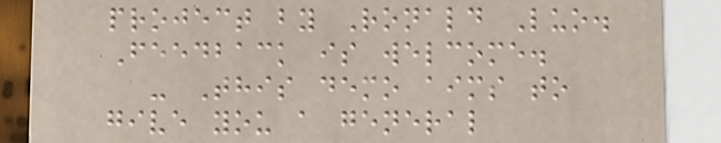project by Ronald Luo.
Feedback is welcome.
- This demo aims to
give you a general
